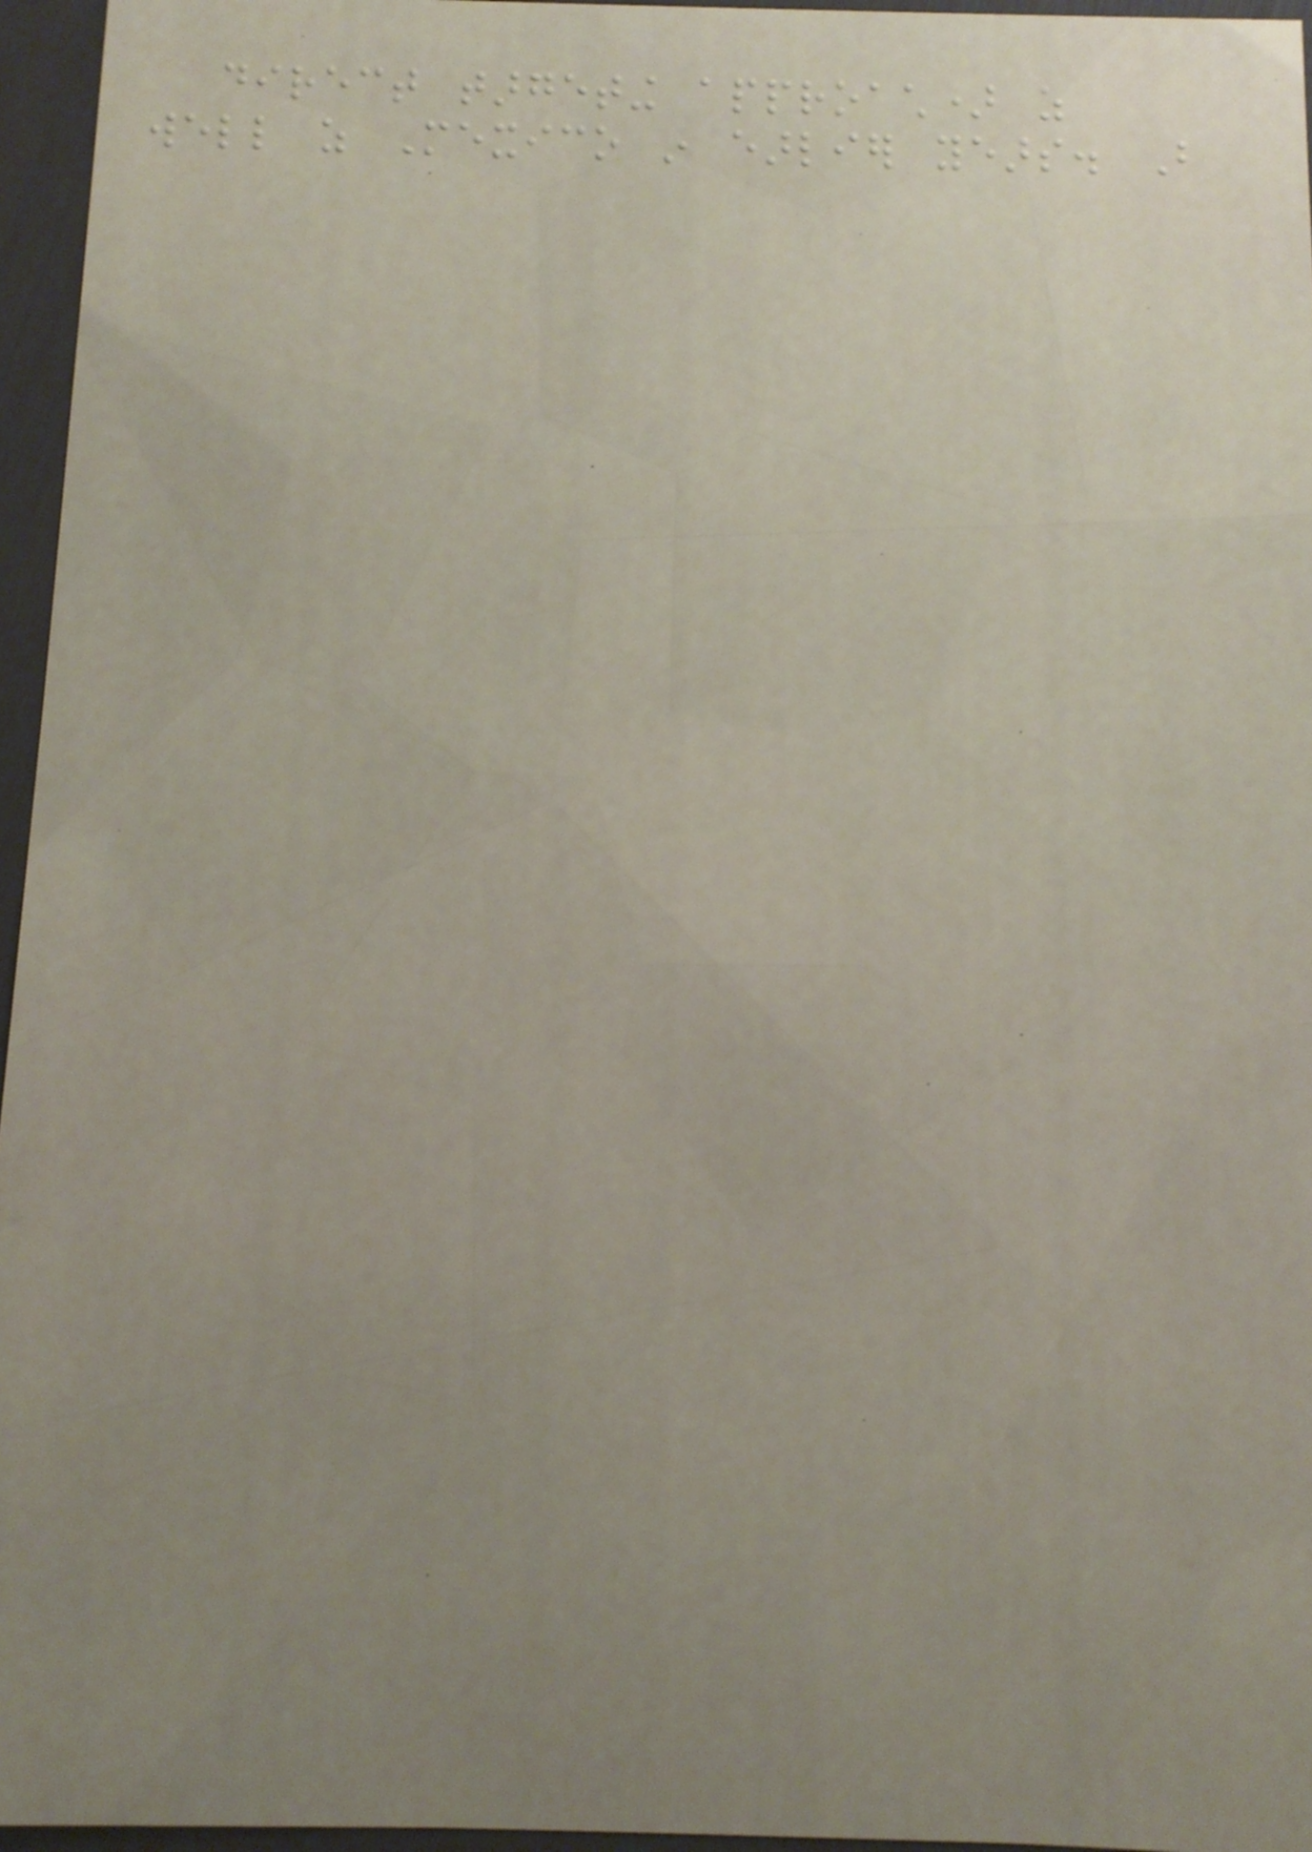direct targeting approach) as
well as Mexico in earlier years. But
